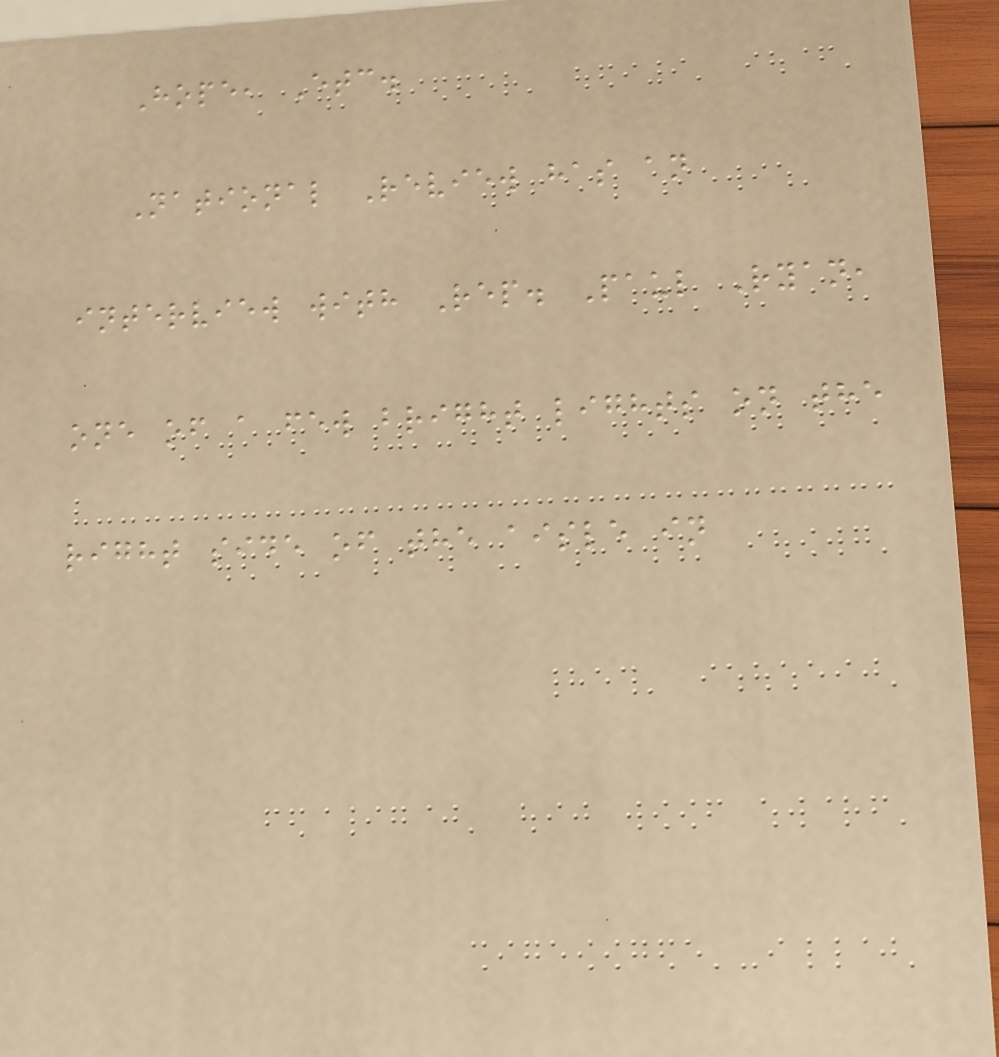Hope, Etc.
National Review has an
interview with Rep. Paul Ryan,
one of a few bright lights on the
right side of the aisle in
